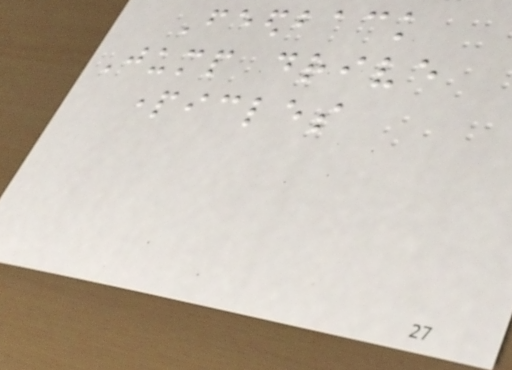Feedback
Jump drive
particles
